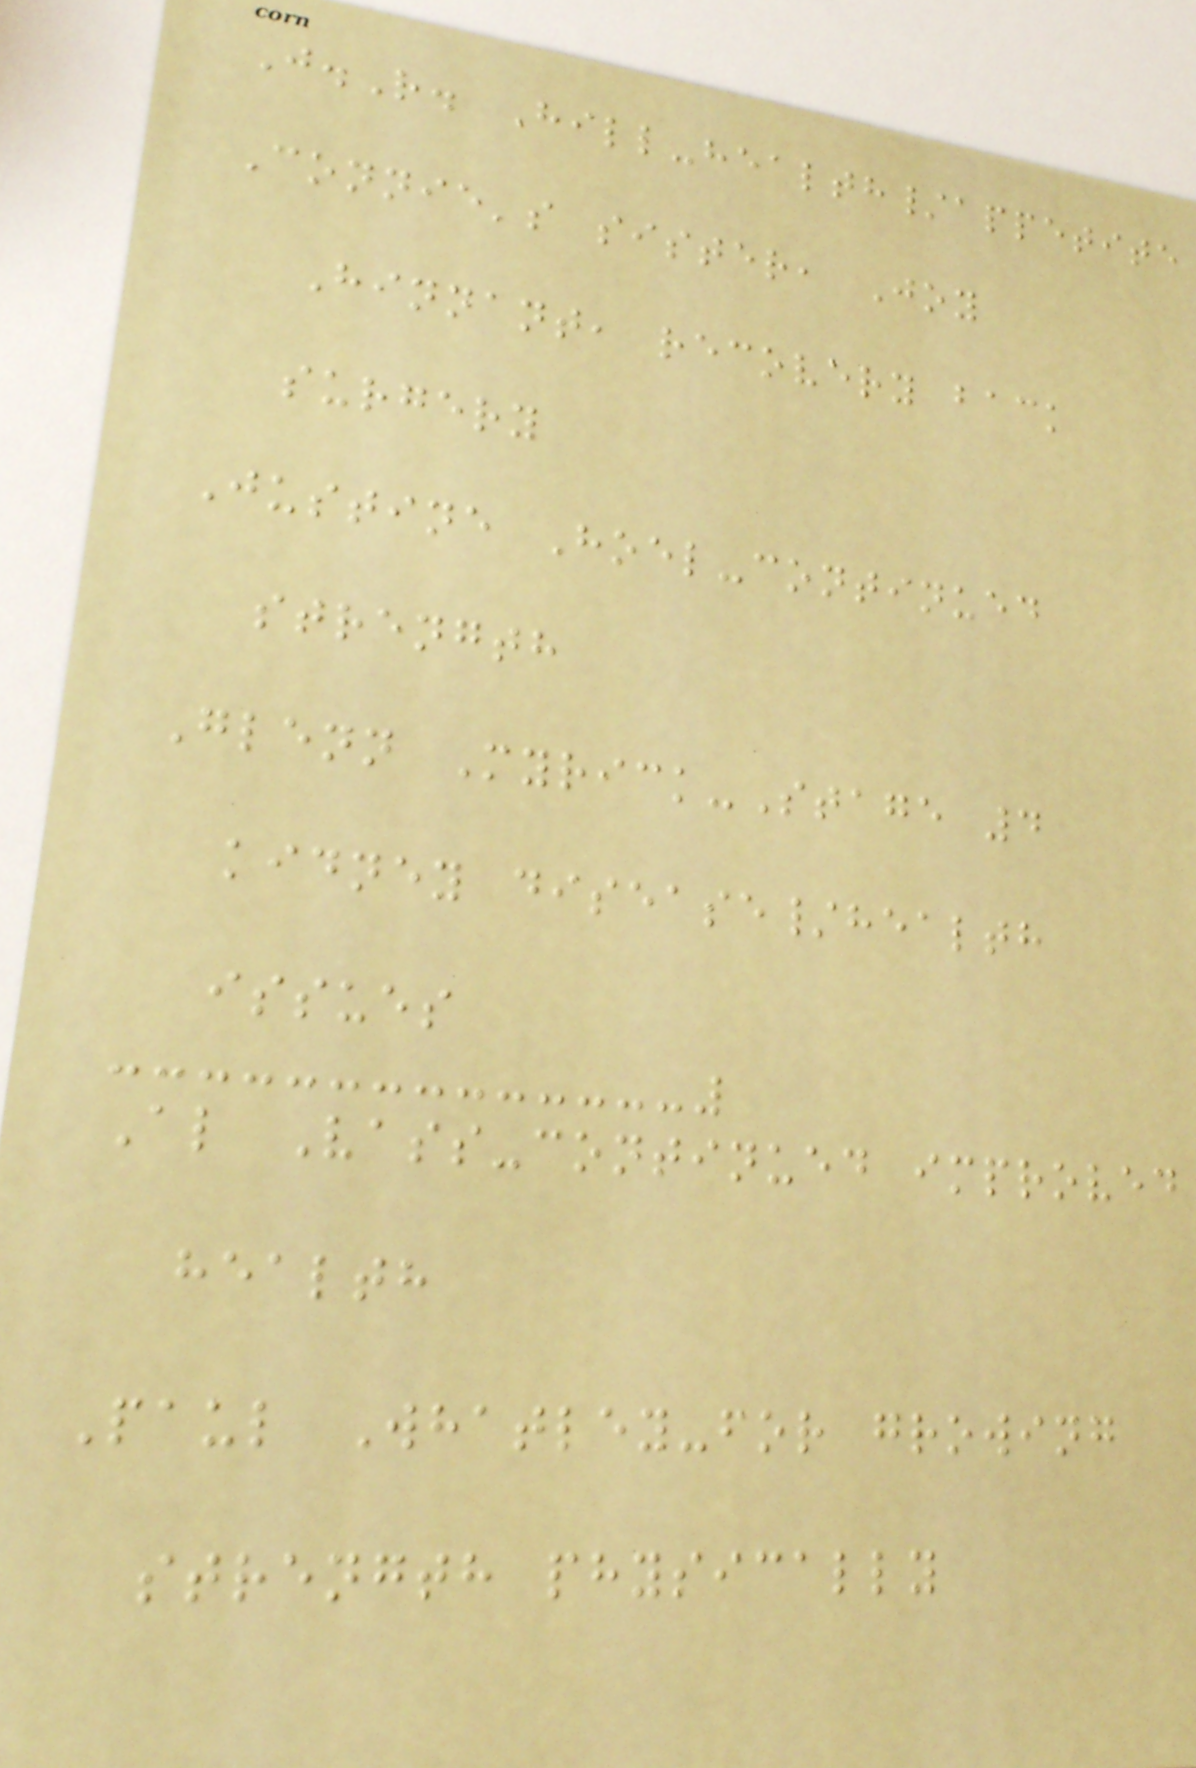J.R. Hill-health/appetite
Connie's sister, Joy
Hinnant, recovery back
surgery
Justine Hoel-continued
strength
Glenn Myrick-Stage 4
kidney disease/health
issues
Al Vass-continued improved
health
Paul Whatley-for growing
strength physically
